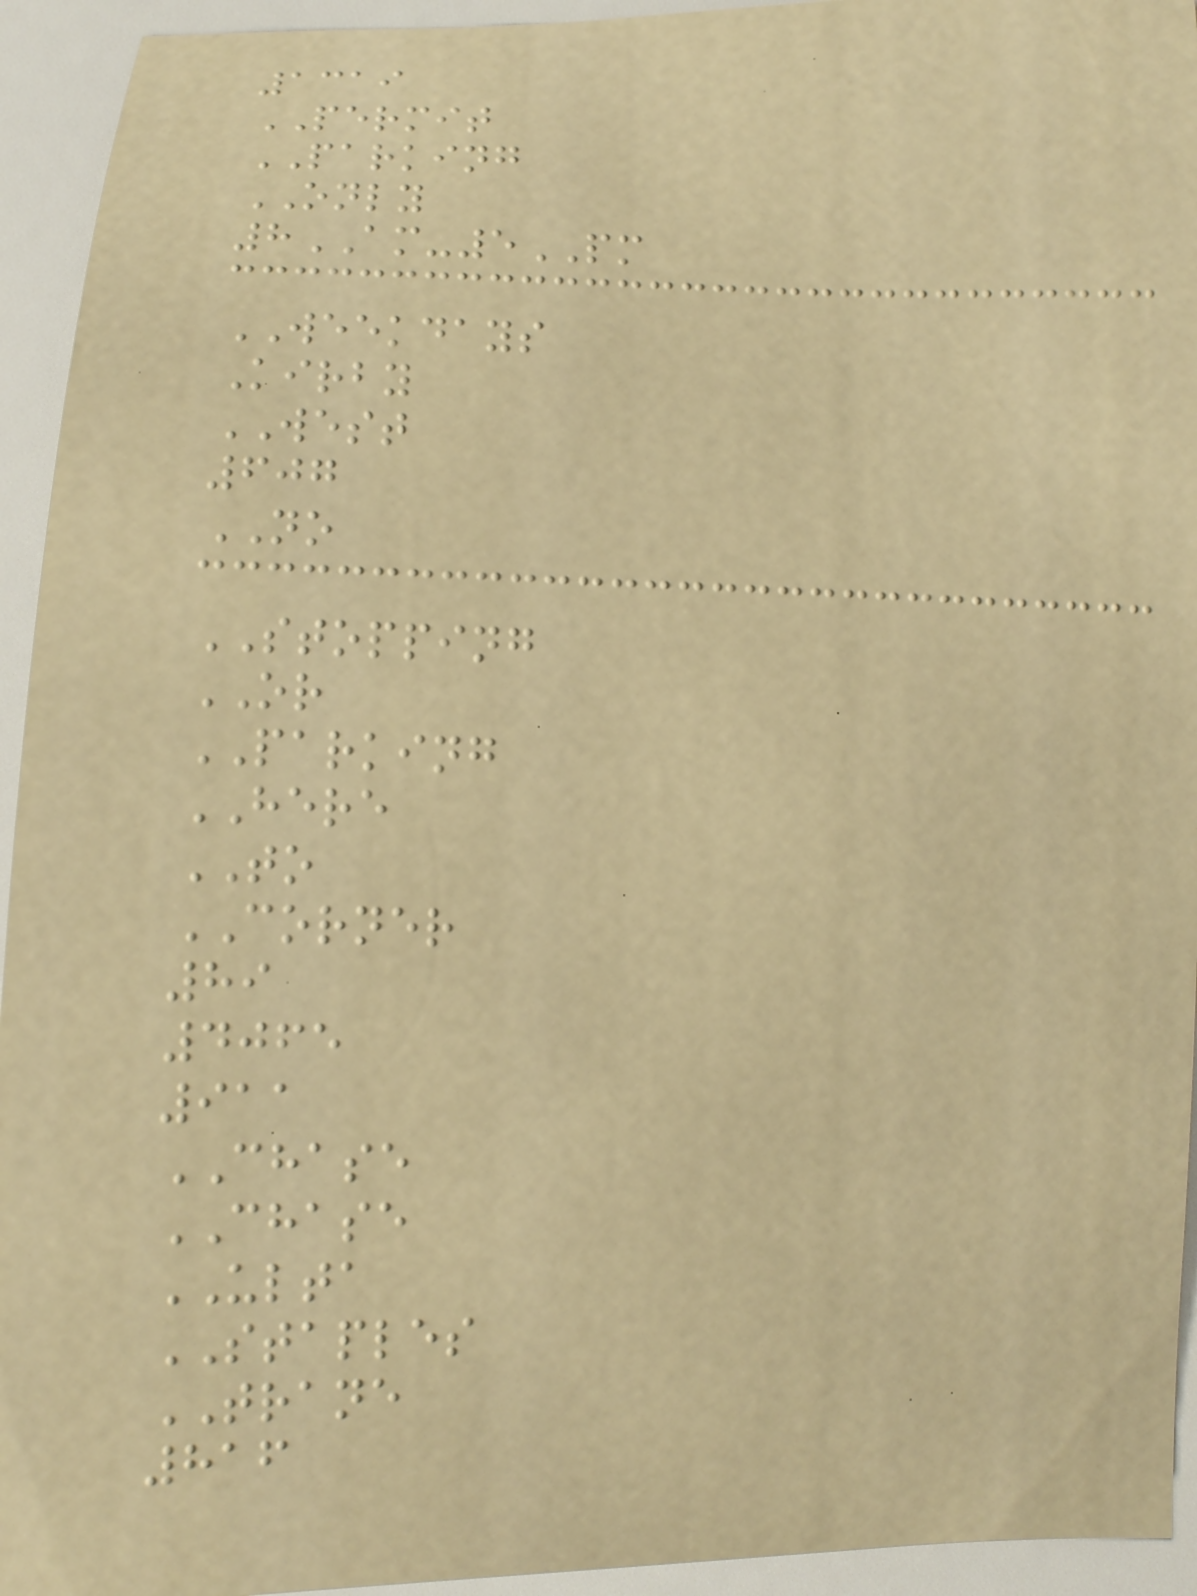1319
PERMIT
PARKING
ONLY
8AM-5PM
WEEKDAYS
Kirby
WEST
607
NO
STOPPING
OR
PARKING
HERE
TO
CORNER
89
4065
911
CHASE
CHASE
ULTA
STAPLES
TRANE
816
